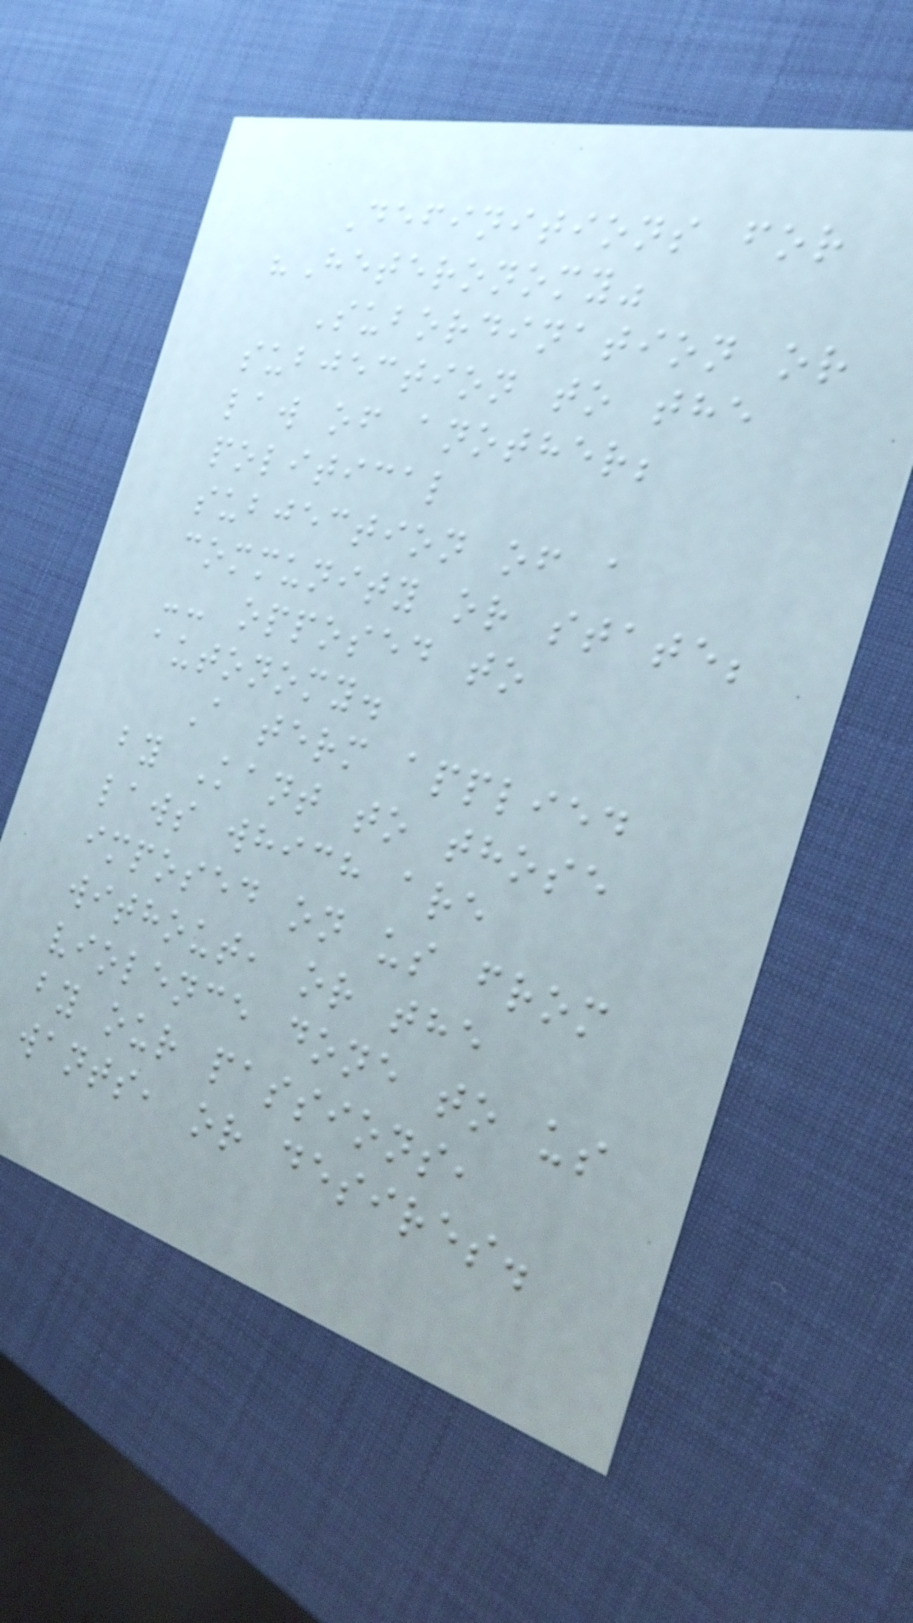Definitions for
"Heteronomy"
Subordination or
subjection to the
law of another;
political
subjection of a
community or state;
-- opposed to
autonomy.
A term applied
by Kant to those
laws which are
imposed on us from
without, or the
violence done to us
by our passions,
wants, or desires.
